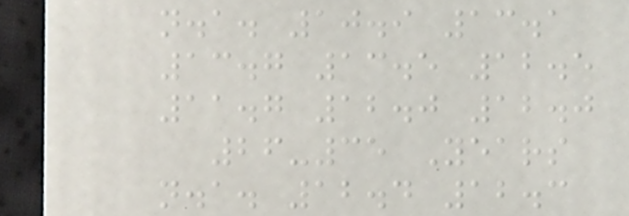n.a. 10.9 13.1
13.7 13.5 12.5
11.7 12.0 12.0
26-35 Years
n.a. 12.4 12.3
